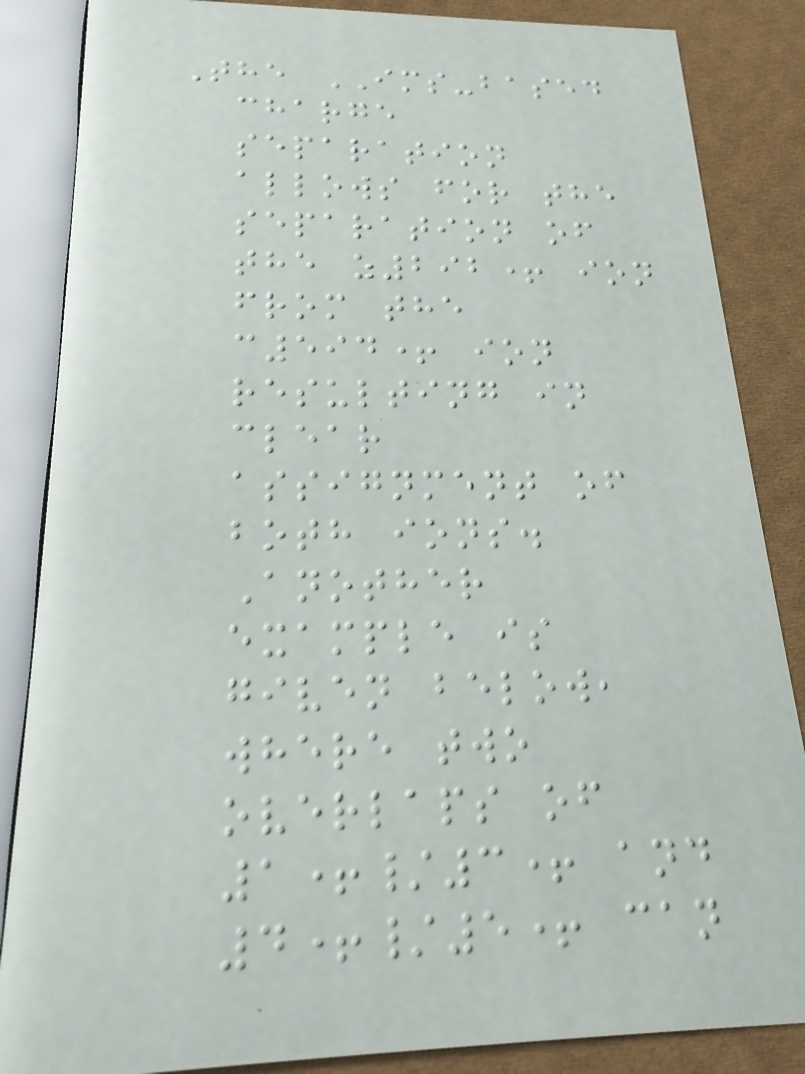The IMS-based
charge
separation
allows for the
separation of
the z292+ ion
from the
c594+ ion
resulting in
clear
assignment of
both ions.
Another
example is
given below,
where two
overlaps of
1+/3+ and
4+/5+ can
